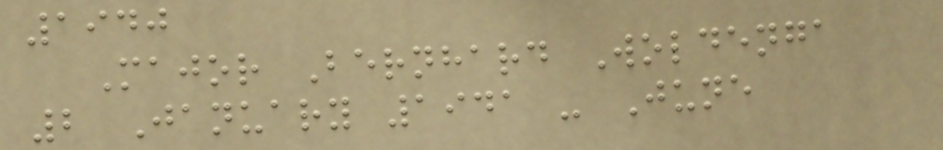1940
Major Bernhard Woldenga
2 January 1941 - June
